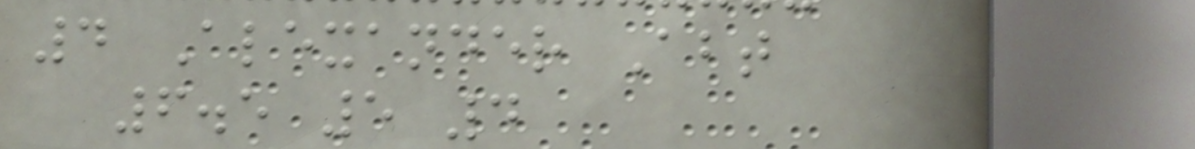4 Alexander Abt
6.5 5 4
